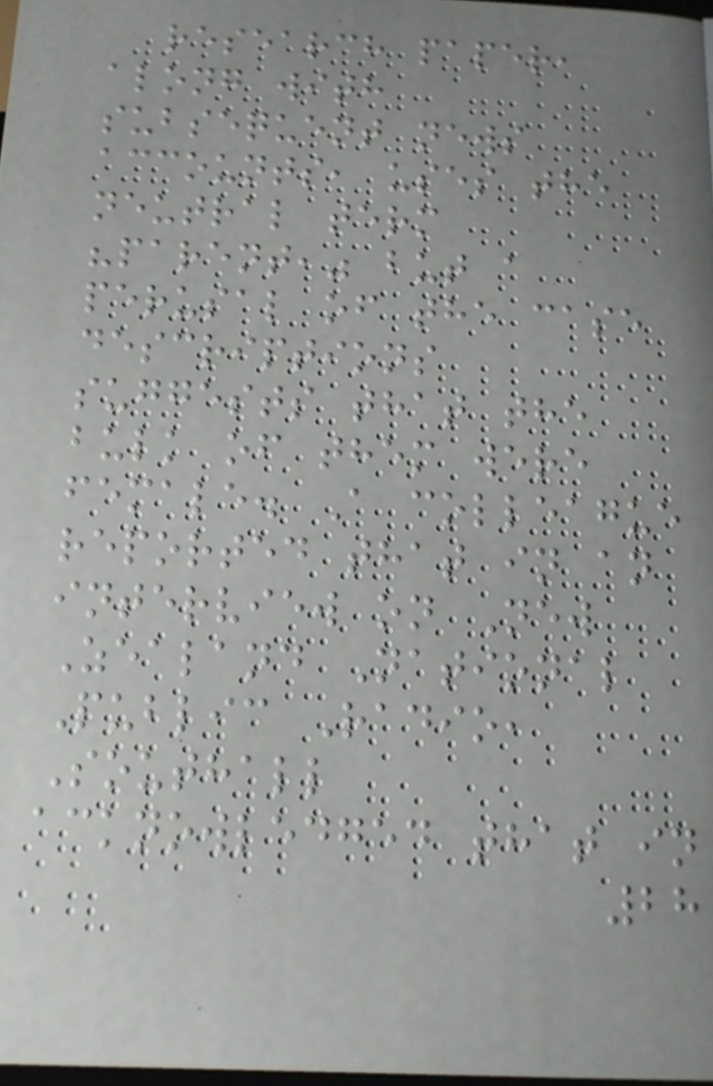research paper,
along with
subsequent news
accounts, uses the
neutral term
"parent," but a
perusal of the case
descriptions
suggests that the
bulk of them were
female. A colleague
reported that in an
interview on New
Zealand National
Public Radio,
Southall
acknowledged that in
28
